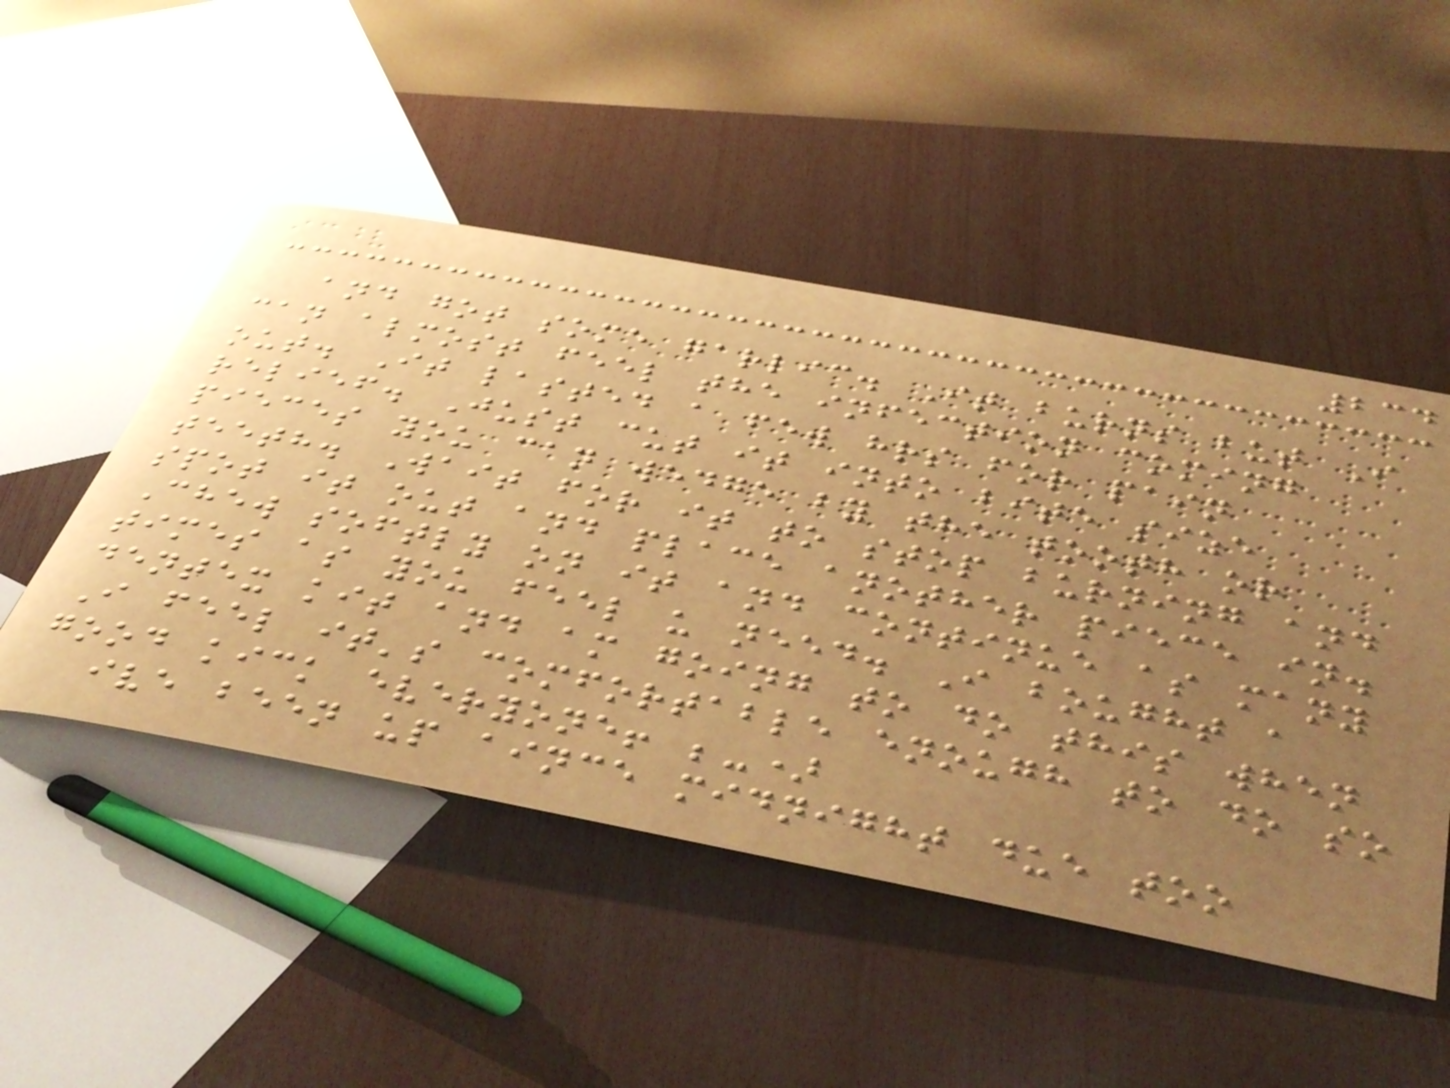234
and got some garlic. It burns but I
can almost feel the infection coming
out. It lasted a few hrs for pain
relief. Just cut it into bite size
pieces you can wedge by the tooth or
teeth. Wait for it to stop burning and
spot it out and place another piece in.
Chew softly on it and continue as many
times as you feel u need. I bought a
dentex kit and am going to do this when
I feel it's comfortable enough to do so
good kick everyone! ;-)
ive been up aince midnight due too
